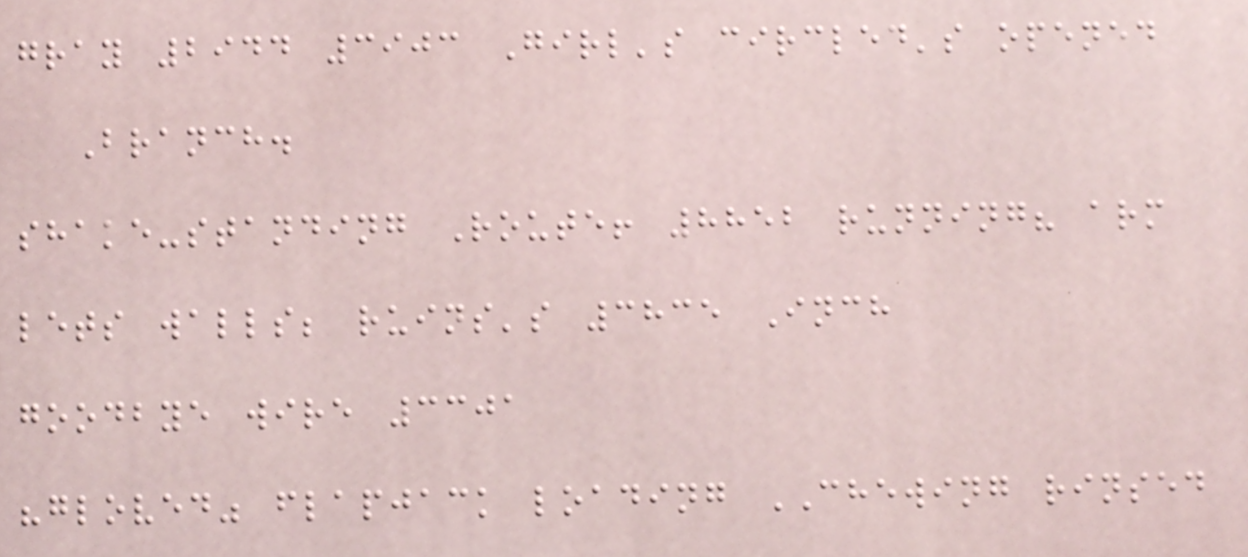gray 2944 3903 Girl's circled's opened
Branch.
shake-standing Route! 8852 running? arm
lets walls; ruins's 3835 Inch
goodbye wire 3301
"gloved" flapjack loading CHEWING rinsed
